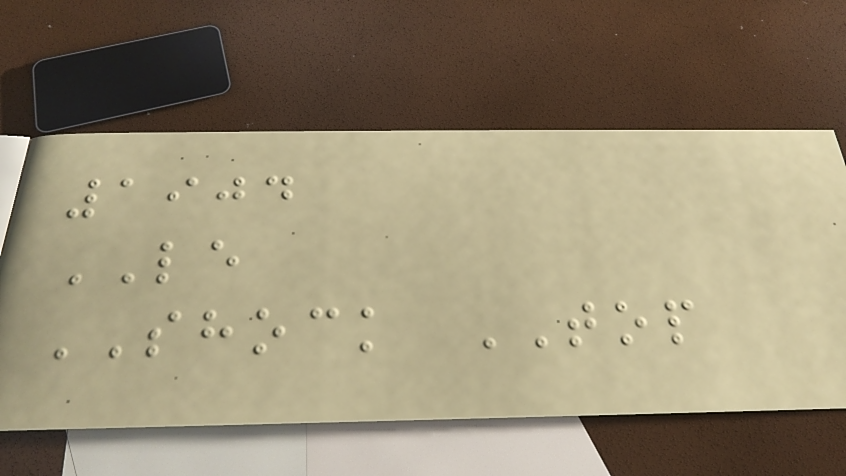1904
LE
SHOCK TOP
